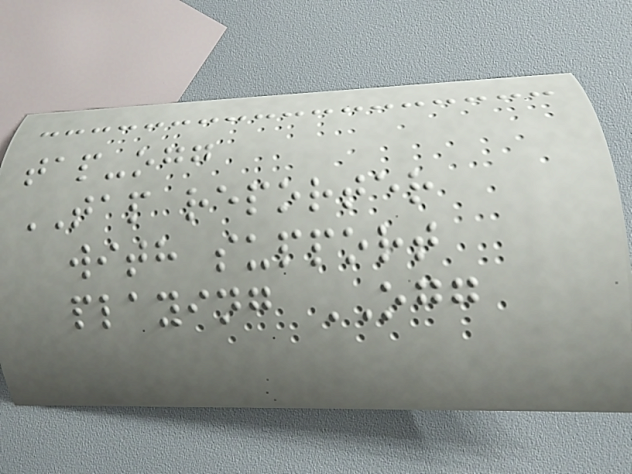tap-ogg
TAP reporter
with support
playing OGG
